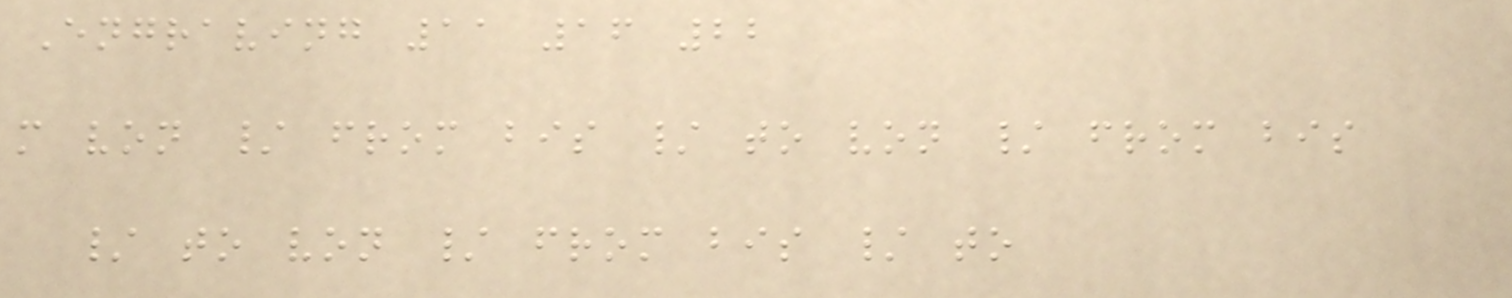Engraving 11 16 22
m von / from bis / to von / from bis
/ to von / from bis / to
